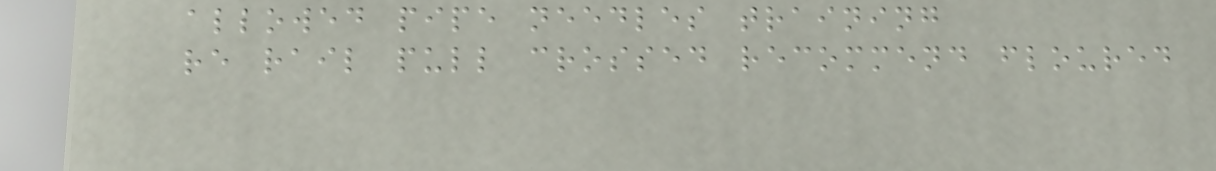allowed pipe needles training
re rail pull crossed recommend floured
